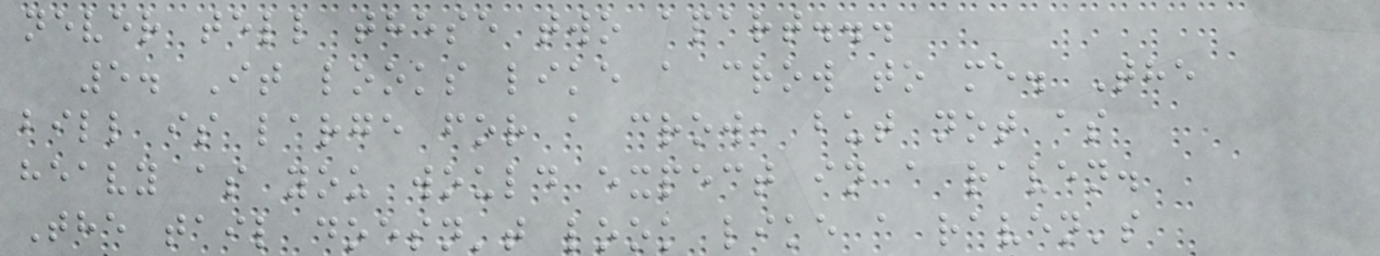never tell these two apart...
5. It looks like a crow to me. The
bill is large for a crow, but not as
heavy as you would expect in a raven.
The tail doesn't look like a raven's
